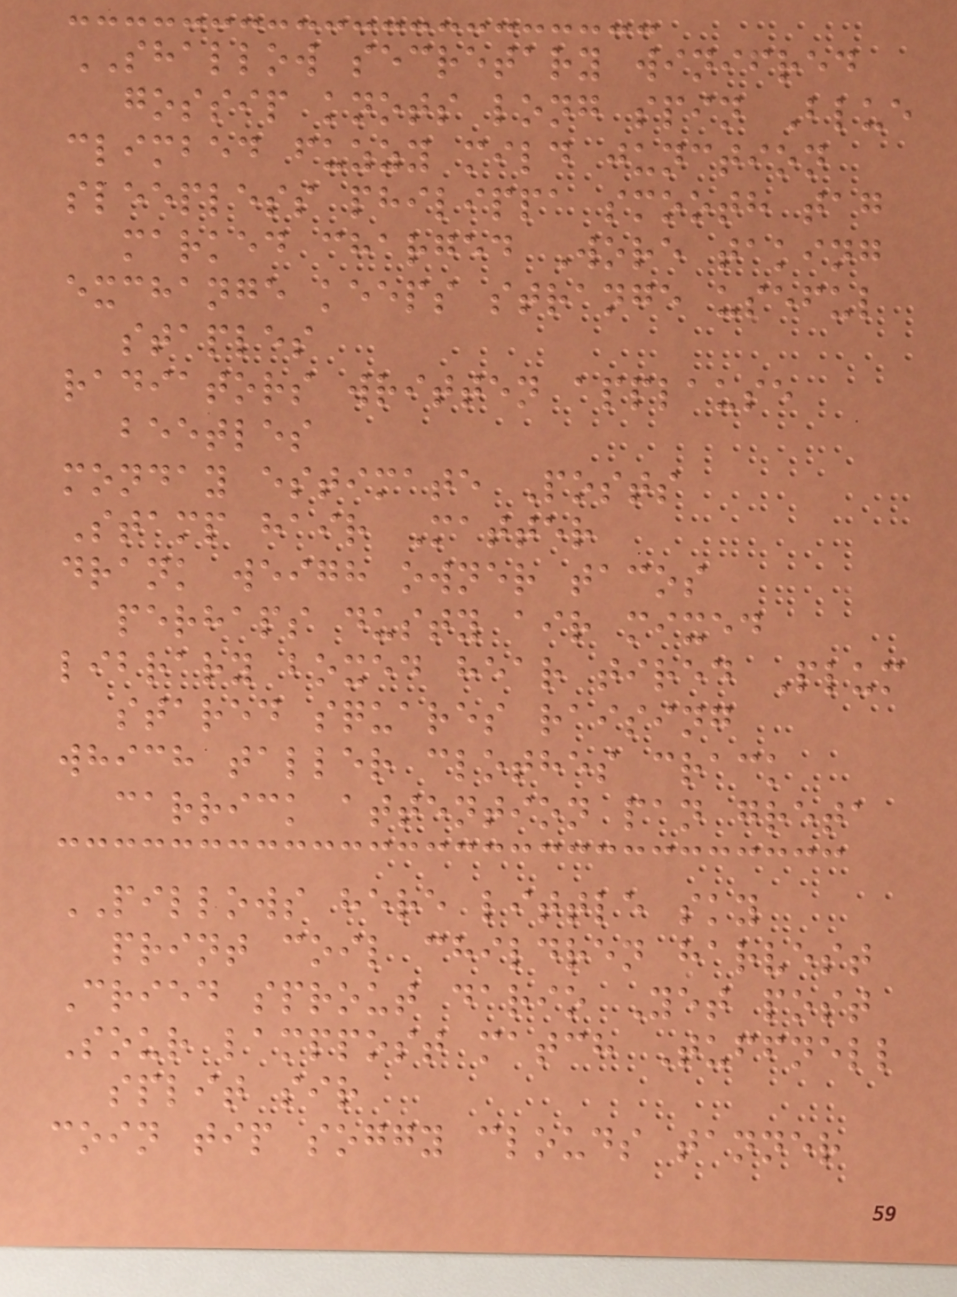SHALLOW secretary winifred
gossip knots long spin Blue
climbed fuzzy mild junction
sleepless philippa smooth tag
marked charged Wore taking
exchange keeps strange useful
staples
radiators written applause
beetles
monday estimate Posts
Stamp hair Matter
drank weigh owner tacos
perhaps dusty air mixed
library boxed hear tired Plum
stared squares raising
which taller clothes crack
carrick attention pan greta
PILLOWS here little sky
print coil children harvest
Cried sprout dario Yet post
Sour lamppost match Tuffnell
split sir
coin tip soggy clouds tanner
